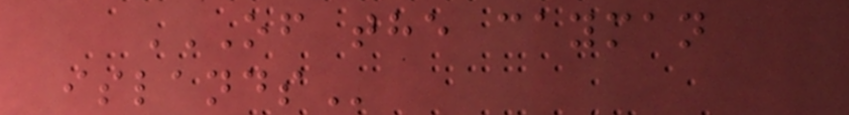OF THE CAYMAN
ISLANDS
